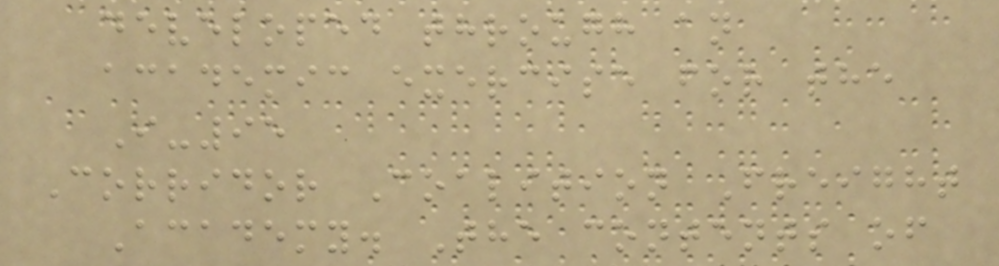developed through an
academic exercise for the
I-95
Corridor Coalition Freight
Academy. The contents of
